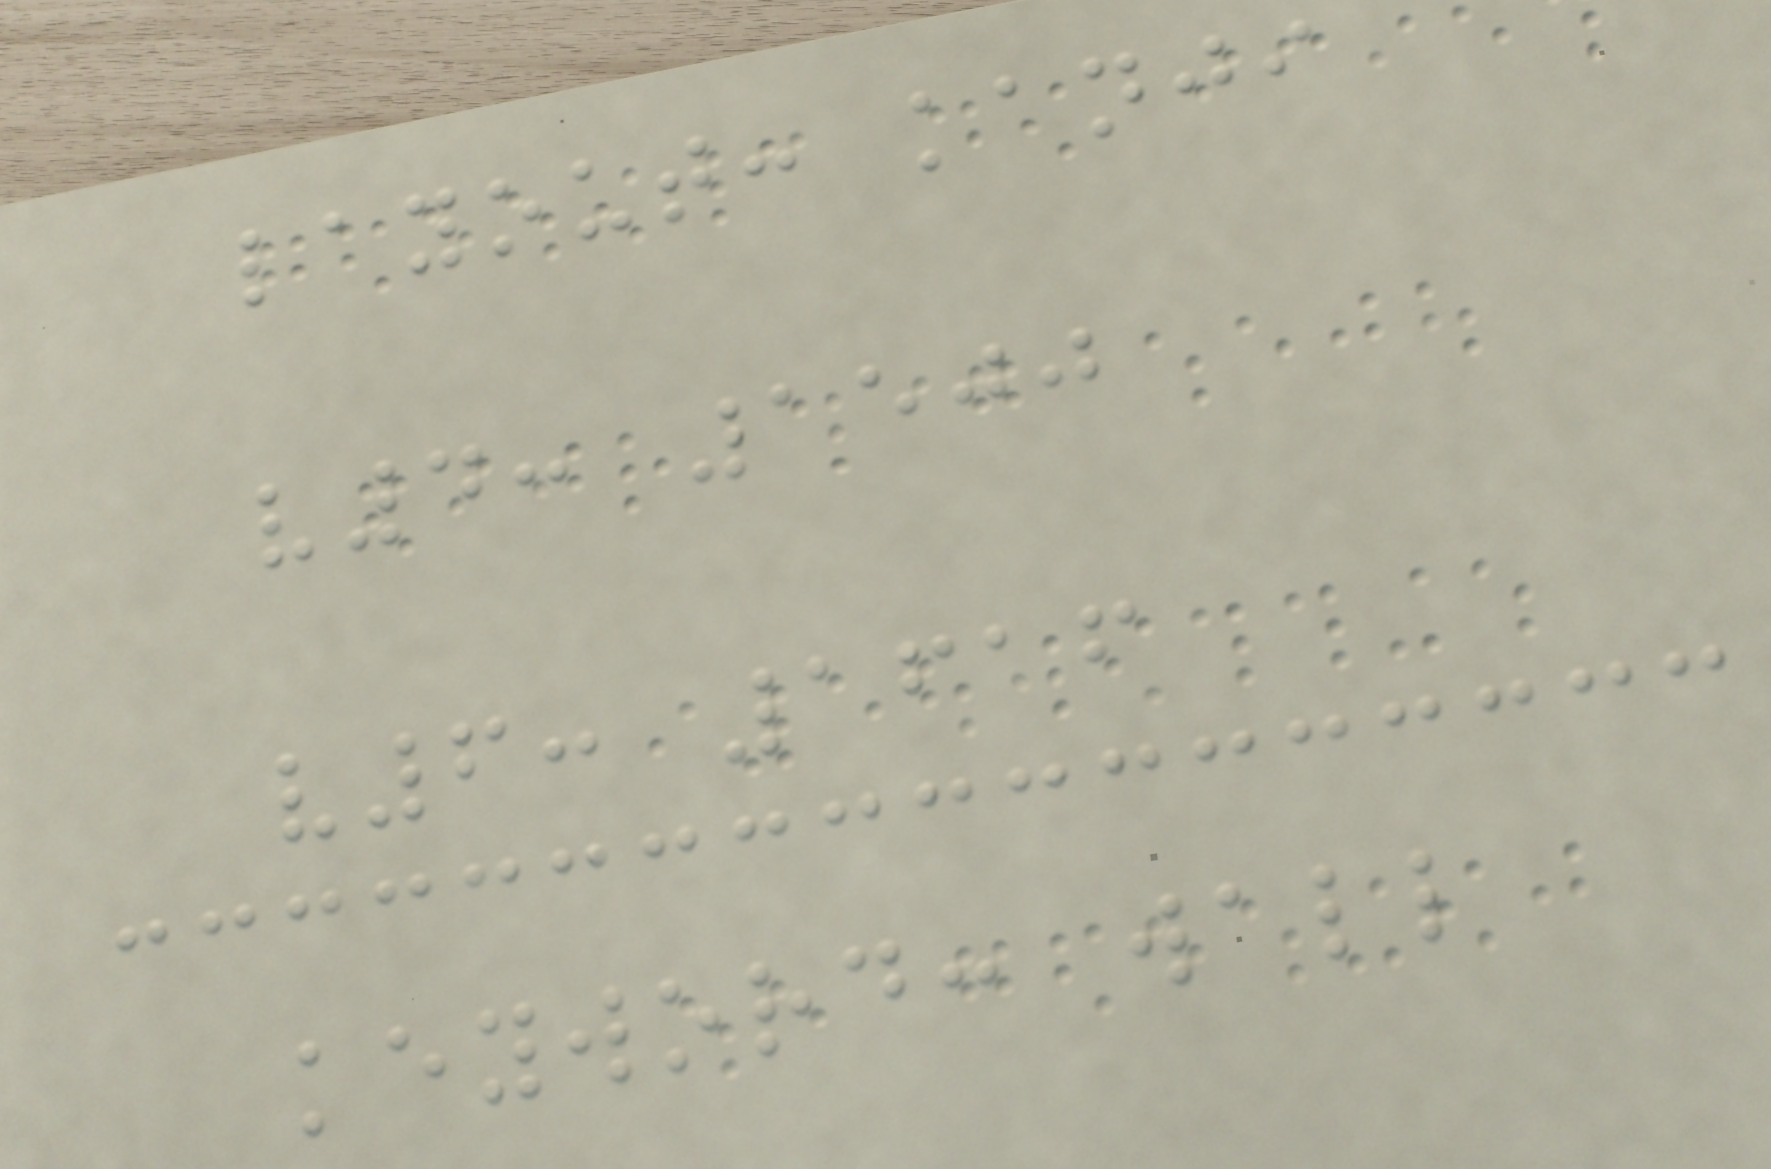layout: kanji
v4: 1500
v6: 1616
keyword: wall
